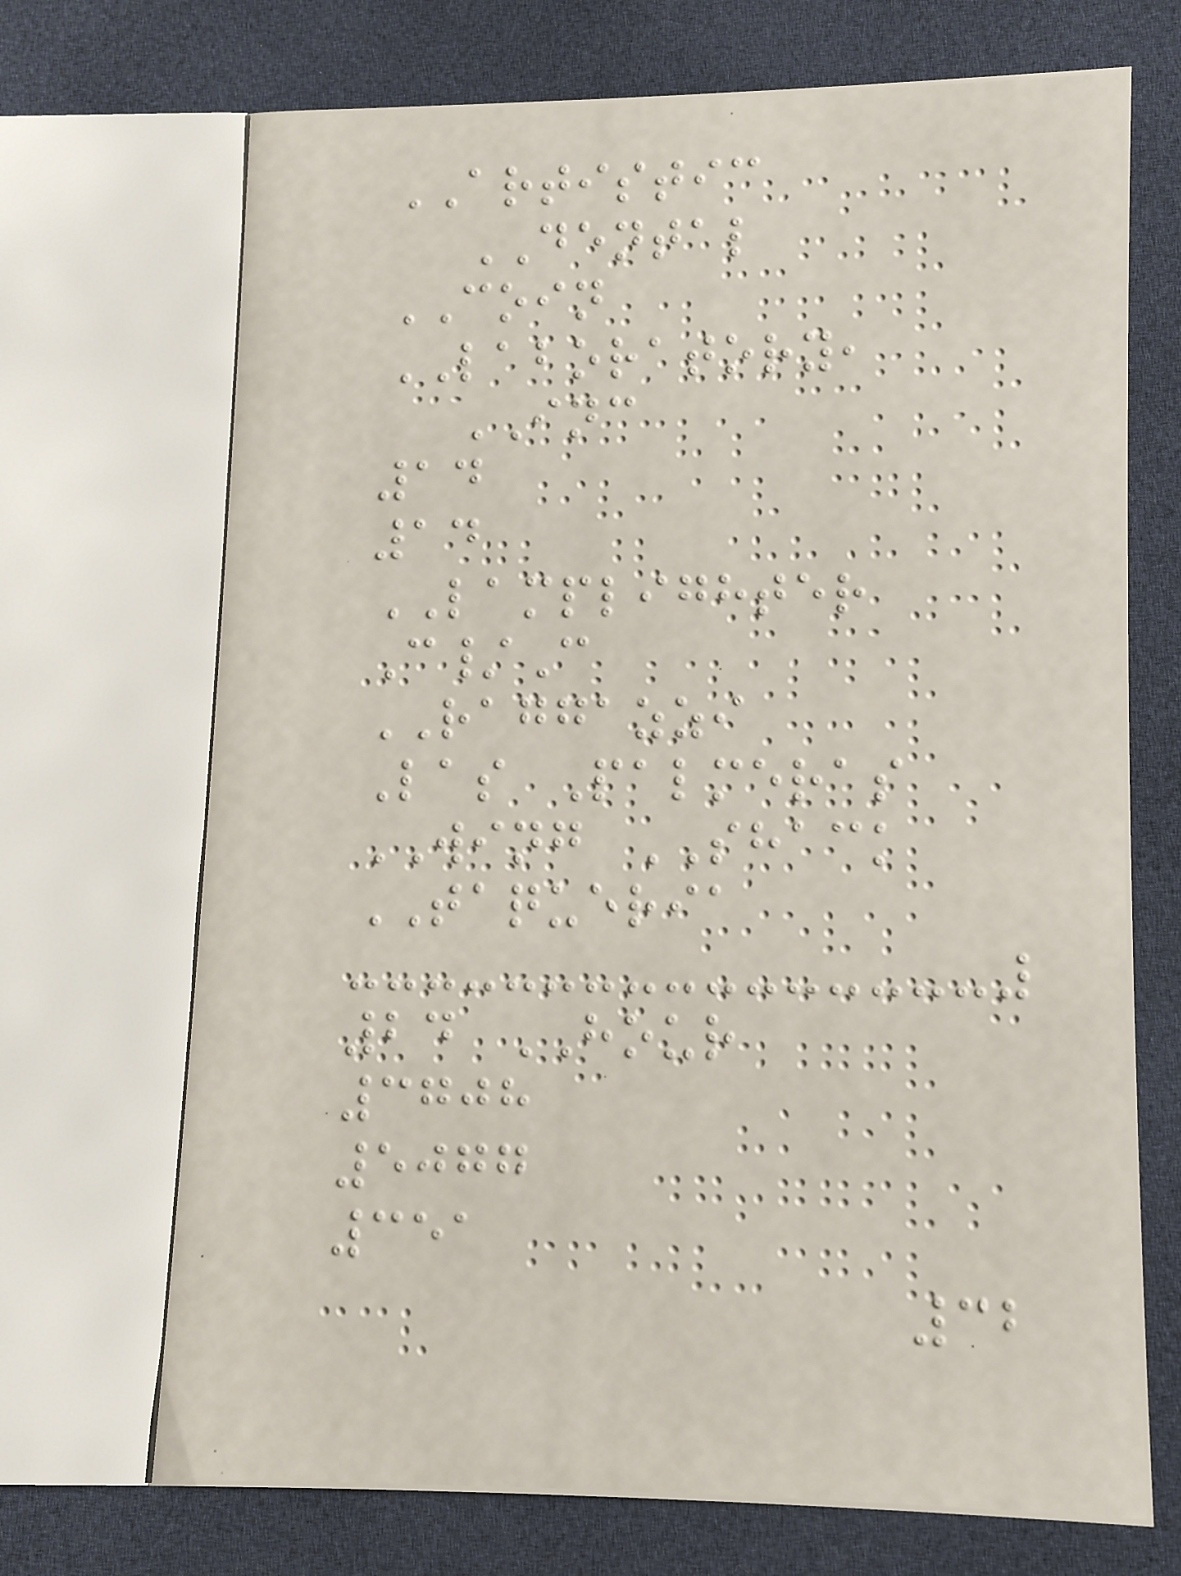ARTISTIC
DENTAL
COIN
LABORATORY,
INC
14
14
LAMPLIGHTER
C/C
RAGGAZZI
Las Palmeras
WING SHACK
TAQUERIA
24 HOUR
3708
5077
351
32
